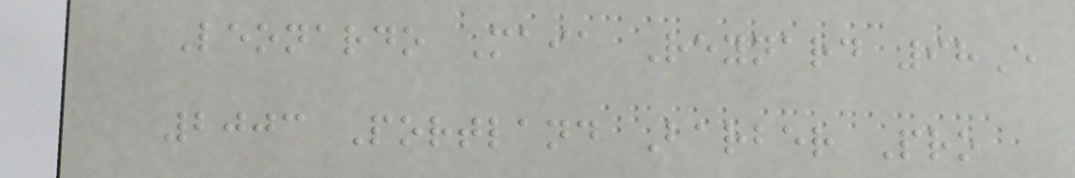Leonardo Maia Reynard 98E
2003 Portland Barber Pro
